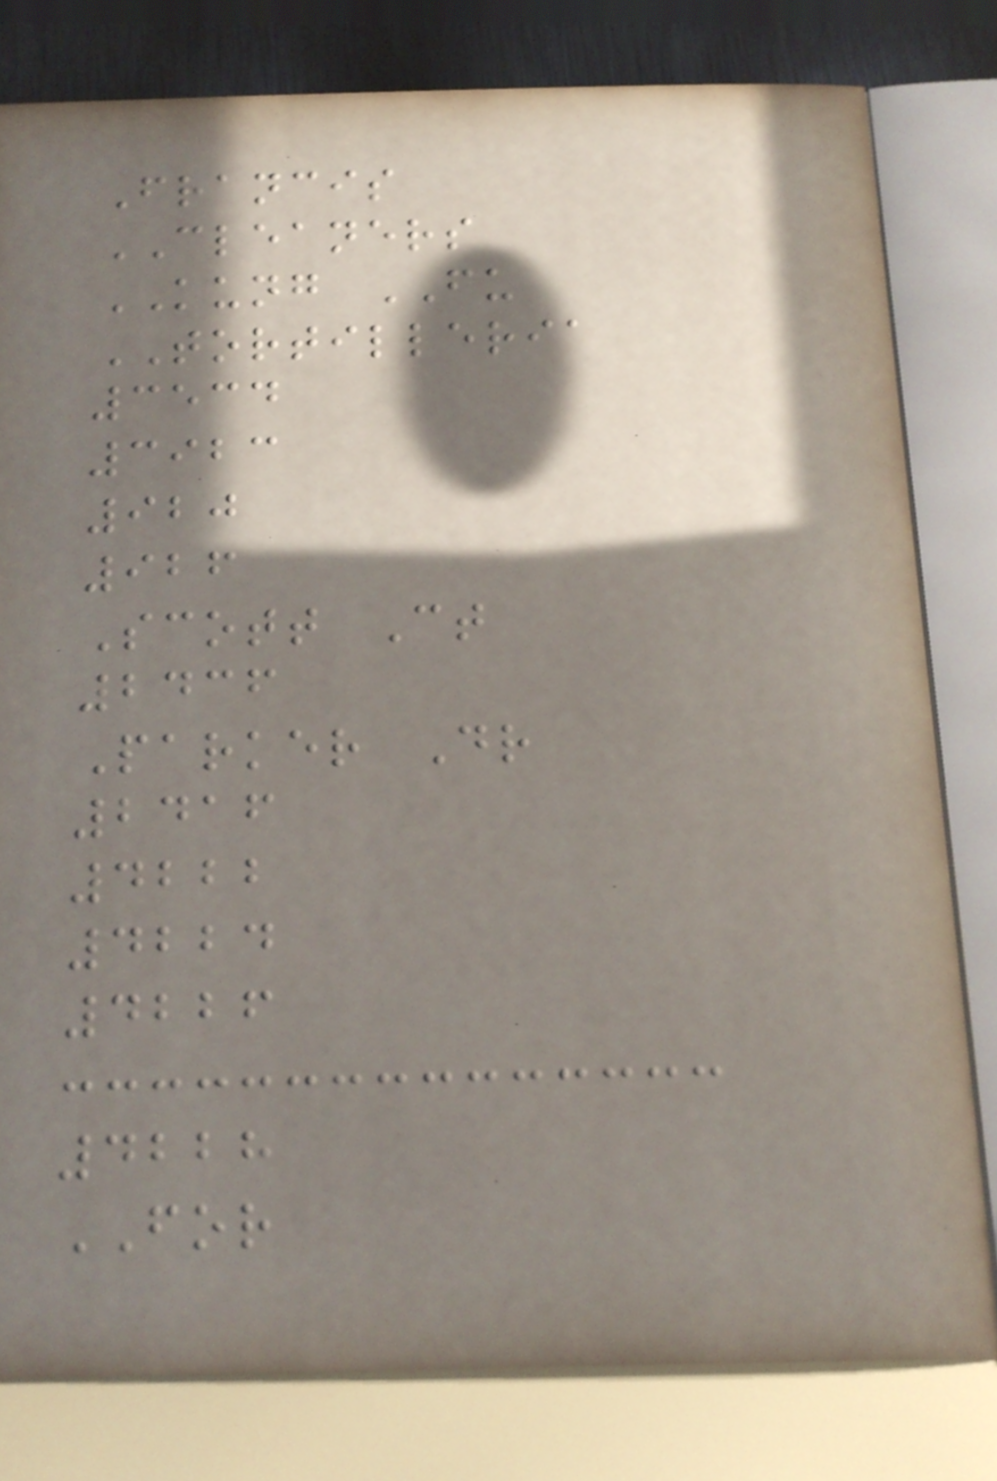Francis
CLEANERS
KUNG FU
TORTILLERIA
3534
3923
920
926
Scott Ct
2436
Parker Dr
2416
4222
4224
4226
4228
FOR
